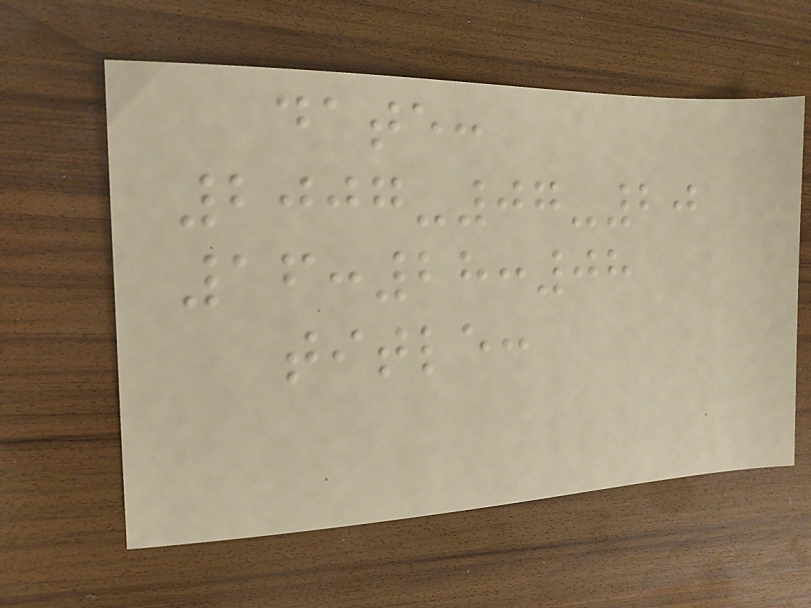date:
2007-07-20
16:28:08
title:
